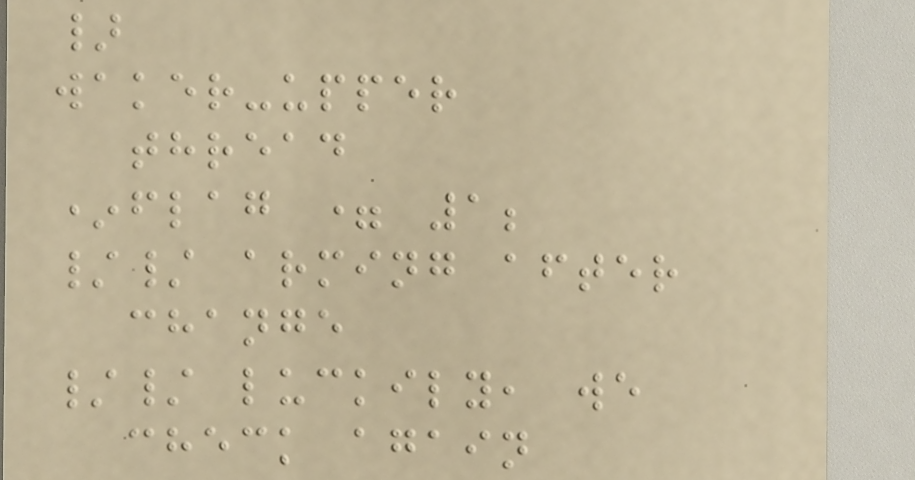}
waker-upper
thread
*flag = 1;
// arming after
change
// luckily, we
check again
